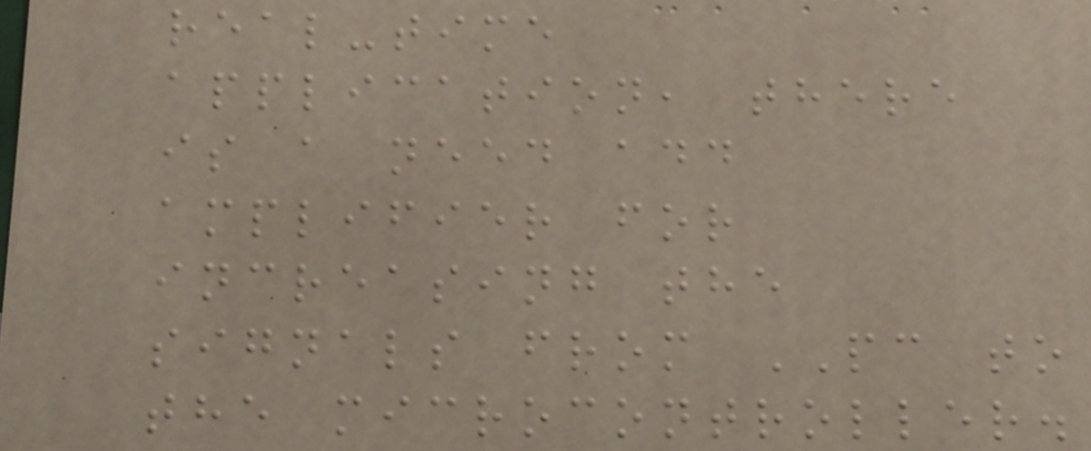real-time
application, there
is a need add
amplifier for
increasing the
signals from PC to
the microcontroller.
